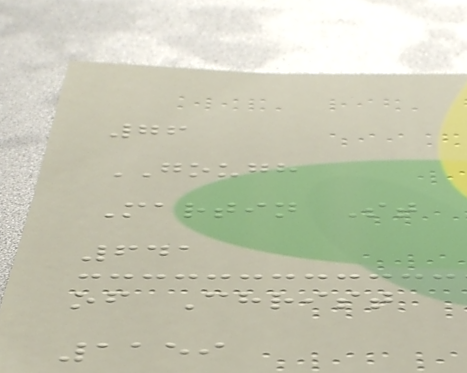76
GOUGH
Martin St
641
of Christ
1159
